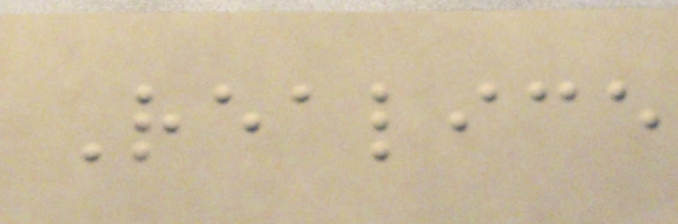Realice
